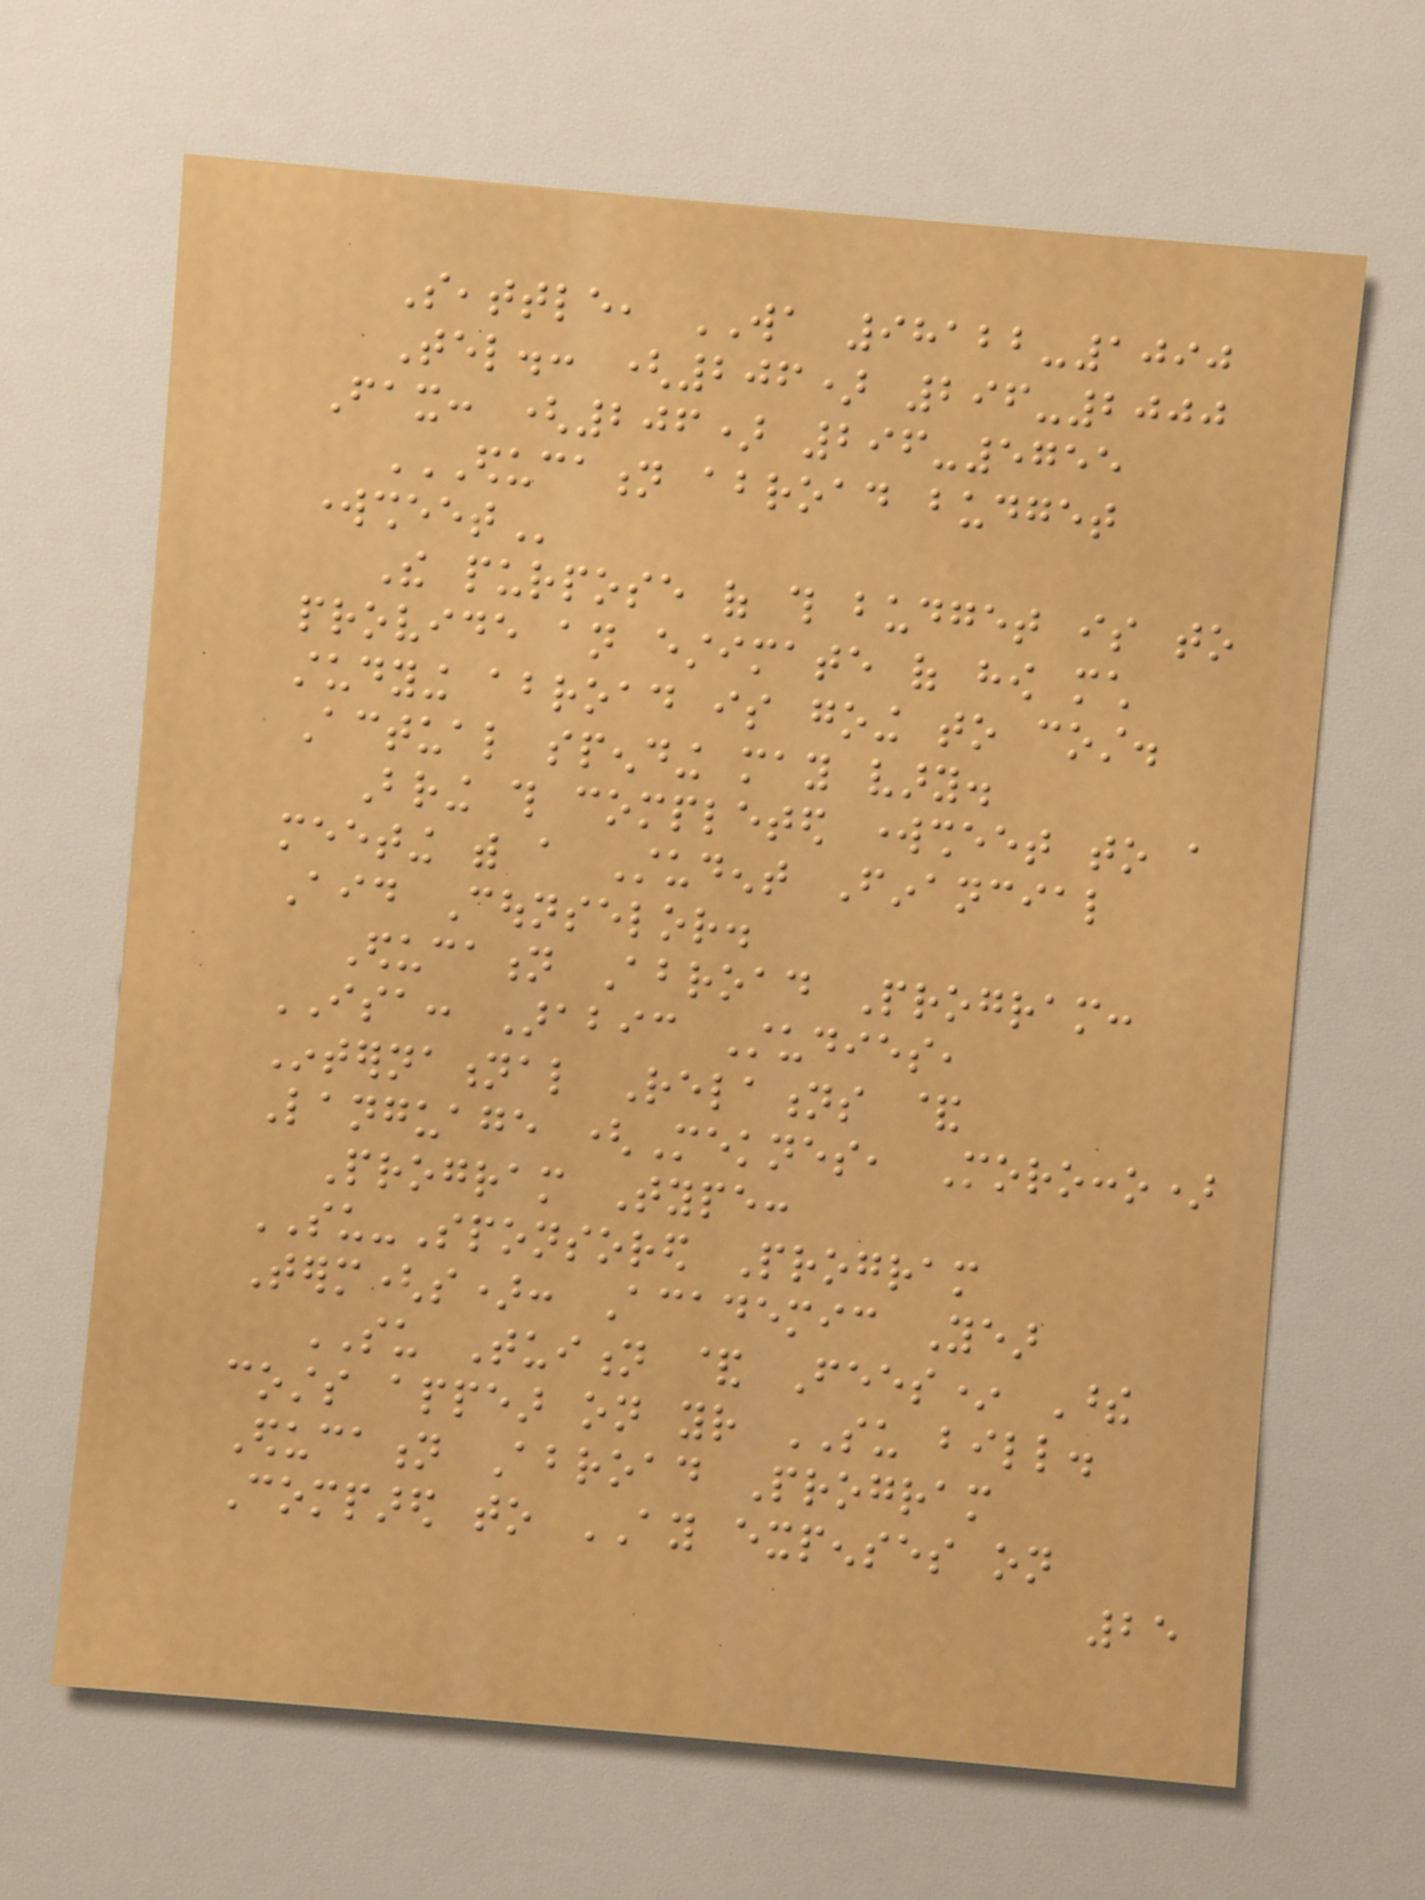Seattle, WA 98122-1090
Tel.: (206) 296-2000
Fax: (206) 296-5755
EDUCATION ABROAD BUDGET
WORKSHEET
The purpose of this budget is to
provide an estimate of how much
studying abroad is going to cost.
Actual spending may vary.
Bring this completed worksheet to a
meeting with a Student Financial
Aid Counselor.
Education Abroad Program:
ISA: Arabic Studies,
International Relations &
Language (Meknes, Morocco)
Program Type:
SU-Sponsored Program
Term(s): Academic Year
SU Tuition & Fees* These
costs appear on your SU bill.
Education Abroad Program
Compared to AY expenses on
25
